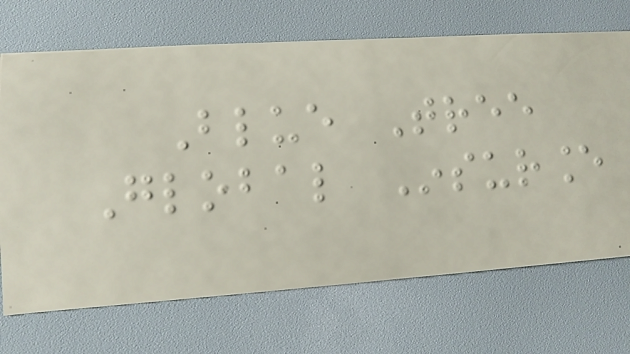Blue Tree
Global Insurance
